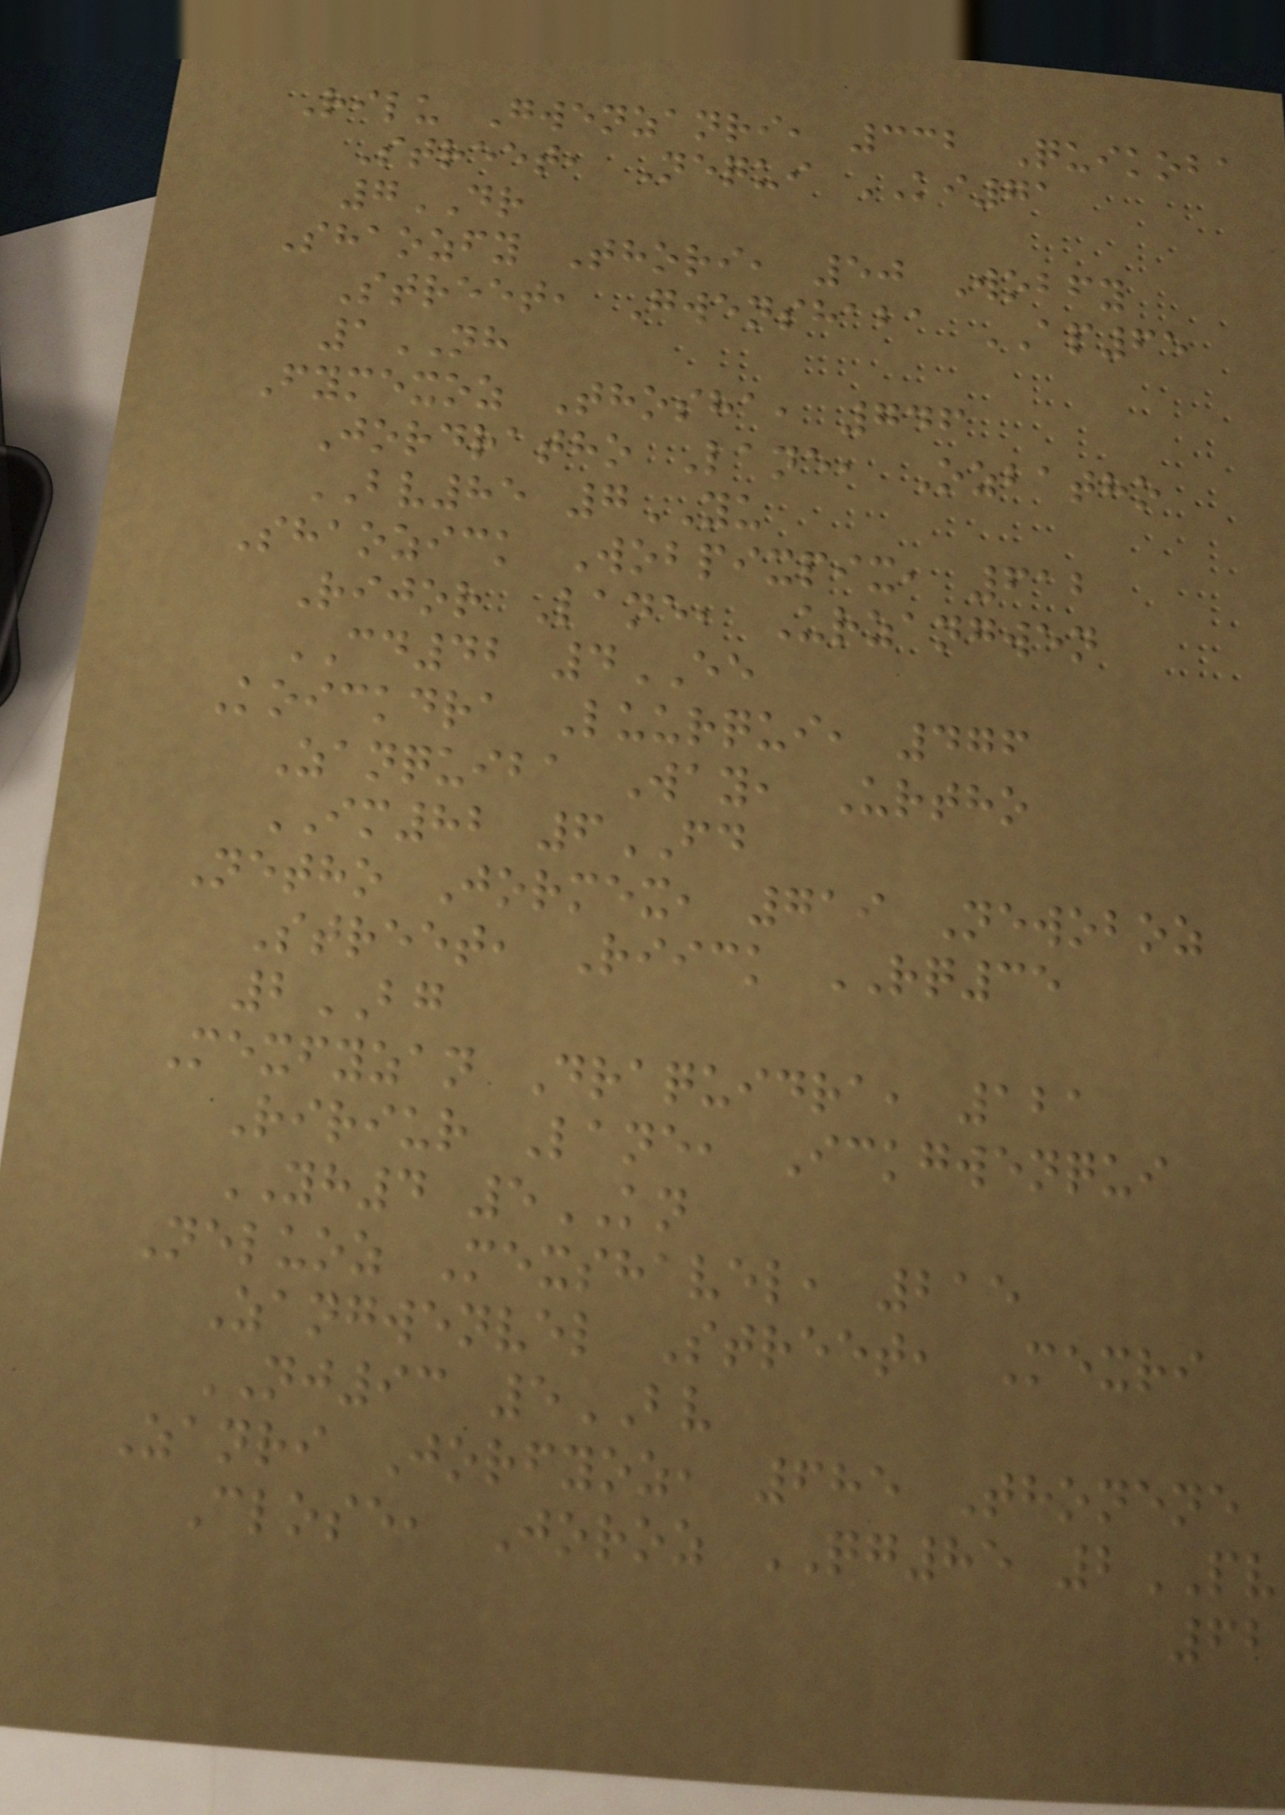Rilu Gwenzanri, 332 Quikoba
Street, Nequi KI71
7DR
Shaozfy Thori, 50 Wobfy
Street, Gwenshaba AP65
1NH
Fymexoz Thosha, 746
Jordratho Lane, Ozbatho
BV85 7YU
Shaozick Wobpixpix, 612
Rijor Lane, Urzangwen
CD42 4EE
Koickdra Luurqui, 476
Zanquiba Way, Urtho
IM82 6FD
Netho Jormex, 719 Newoboz
Street, Riick RQ35
2BG
Mexfyzan Draquidra, 121
Ririur Lane, Ickgwenqui
YH4 5KN
Neluoz Mexshavel, 215
Zangwenvel Street, Mexri
NJ93 5BV
Zanri Jorfyoz, 685 Thonene
Close, Joroz QG85 2PV
62
